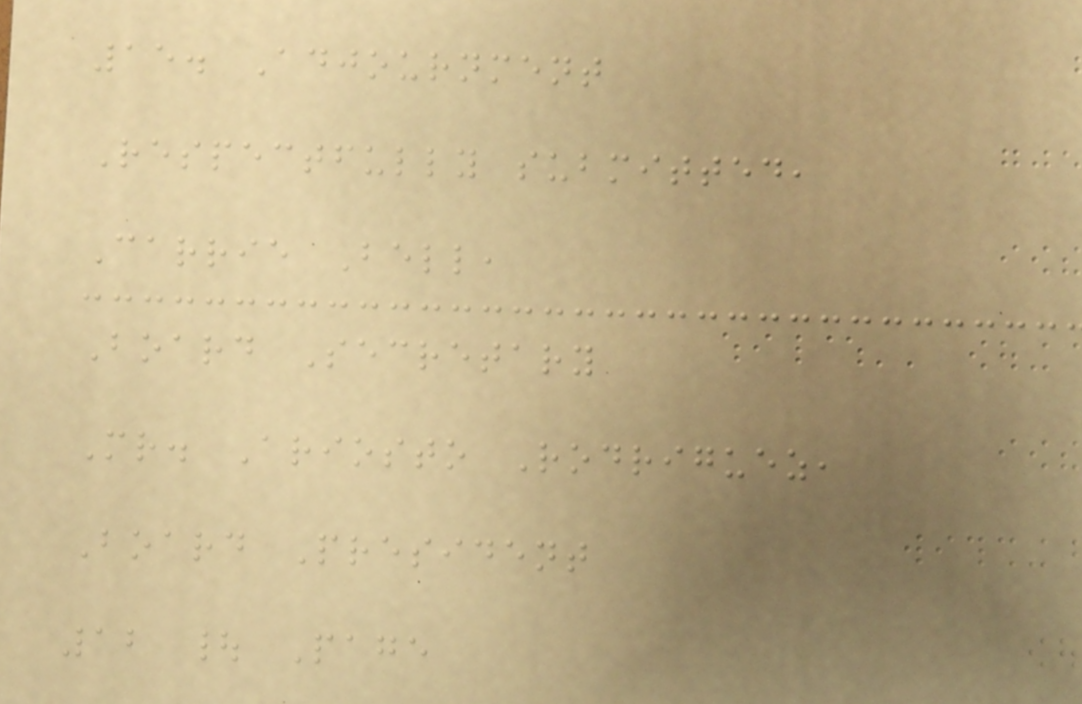15. Adjournment
Respectfully submitted,
Carrie Bell,
Board Secretary
Mr. Ariosto Rodriguez,
Board President
12 | Page
